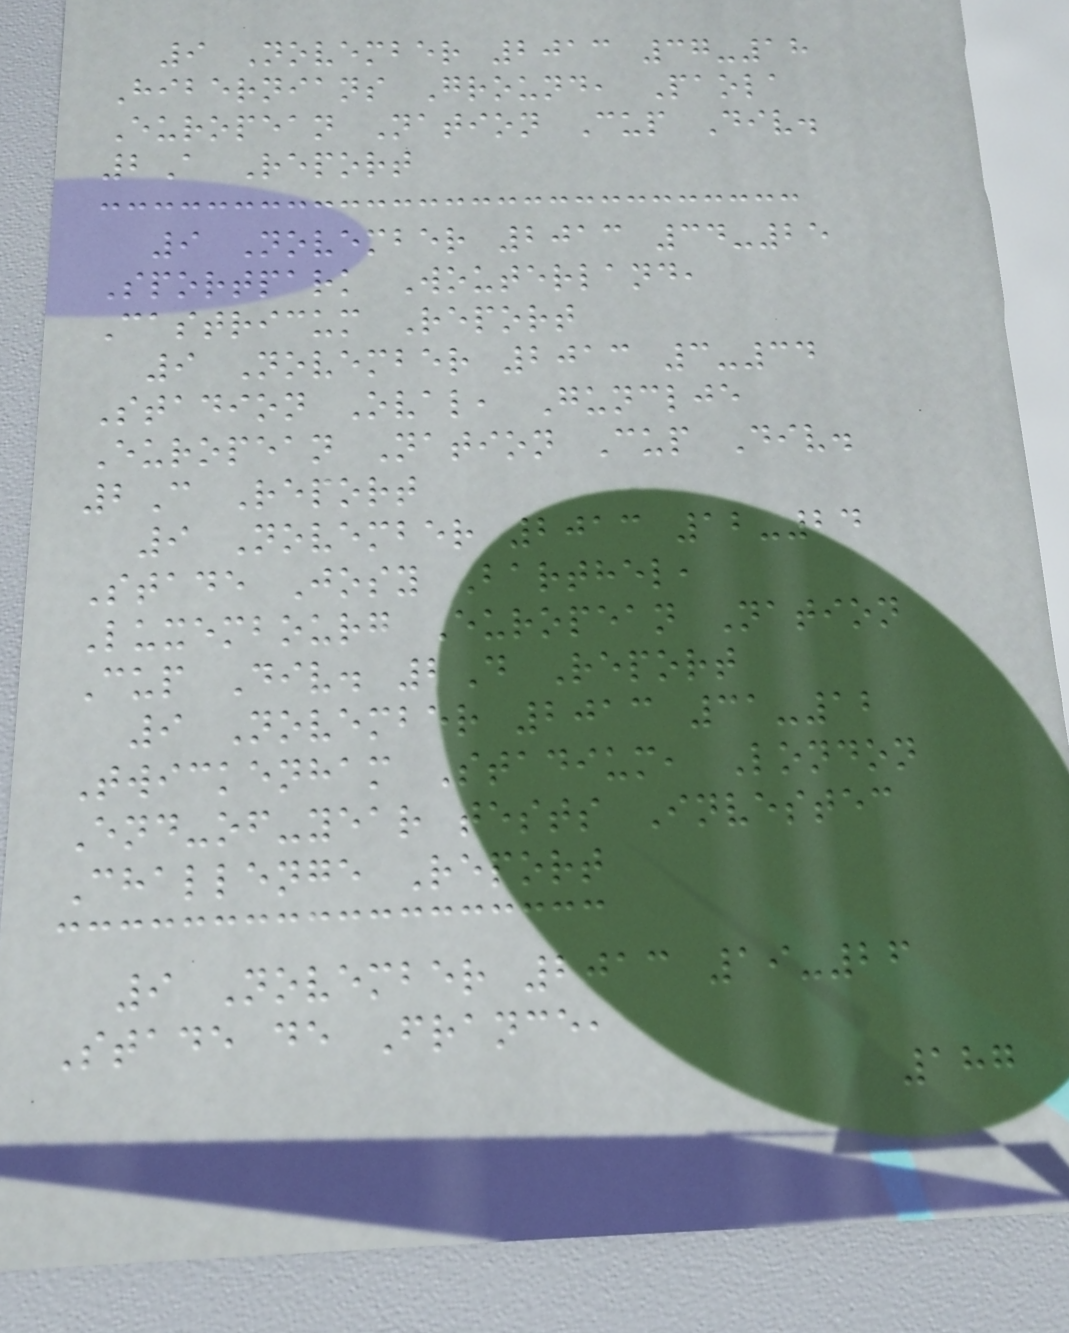9 November 2013 37-18
Hibernians Ground, Paola
European Nation Cup Div.
2A Report
9 November 2013 34-25
Sportpark Wouterland,
Castricum Report
9 November 2013 3-34
Stadion Oval, Gunclje
European Nation Cup Div.
2C Report
9 November 2013 12-24
Stade Josy Barthel,
Luxembourg European Nation
Cup Div. 2D Report
9 November 2013 31-12
Twickenham Stadium, London
End-of-year tests Investec
Challenge Report
9 November 2013 19-26
Stade de France,
187
